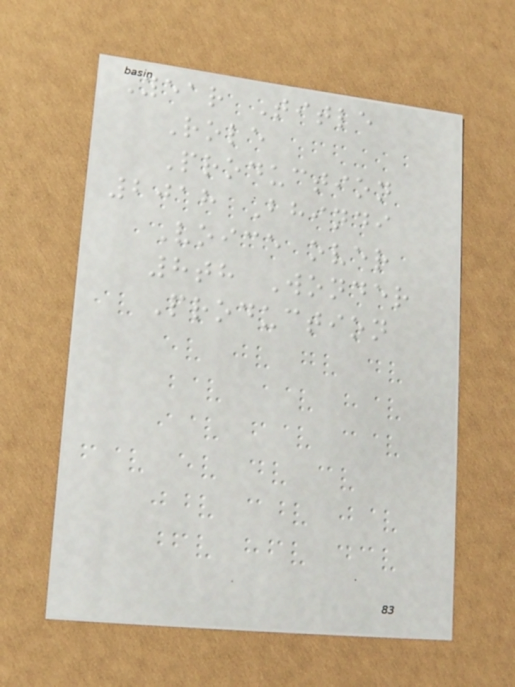Year Title
Role
Production
2018 Bhindi
Voice over
8th Wonder
Production
